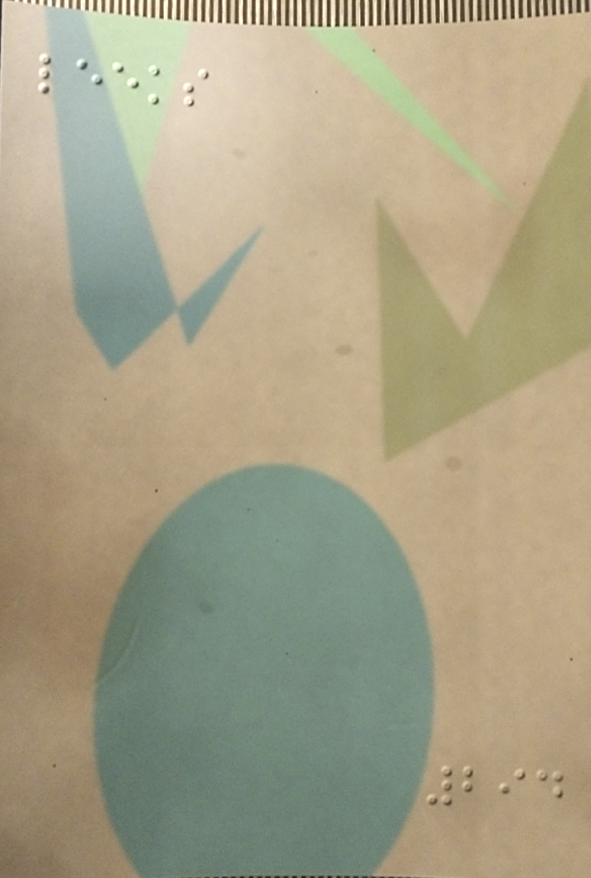leeks
294
